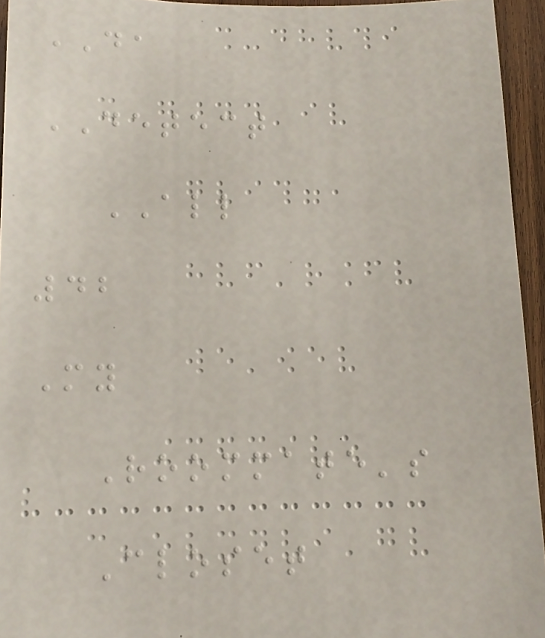DA
DETECT
ALL
42
My
Roommate's
Closet
